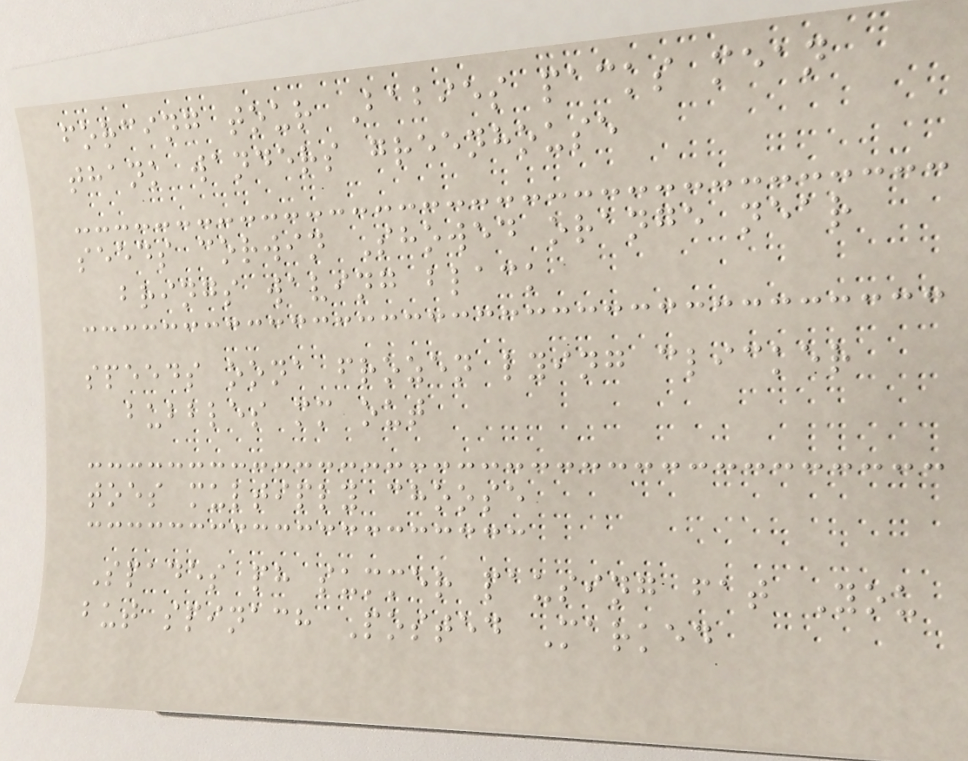forcing tour Babies packs mean
thank wanders greenhouse
seeds corwin Showed orange near
brings waving black
speeds oona frozen lying clicker
bubbles mm out
toes multiply choose
Spades ph summer pausing fat You
but spinach Posted Marked
